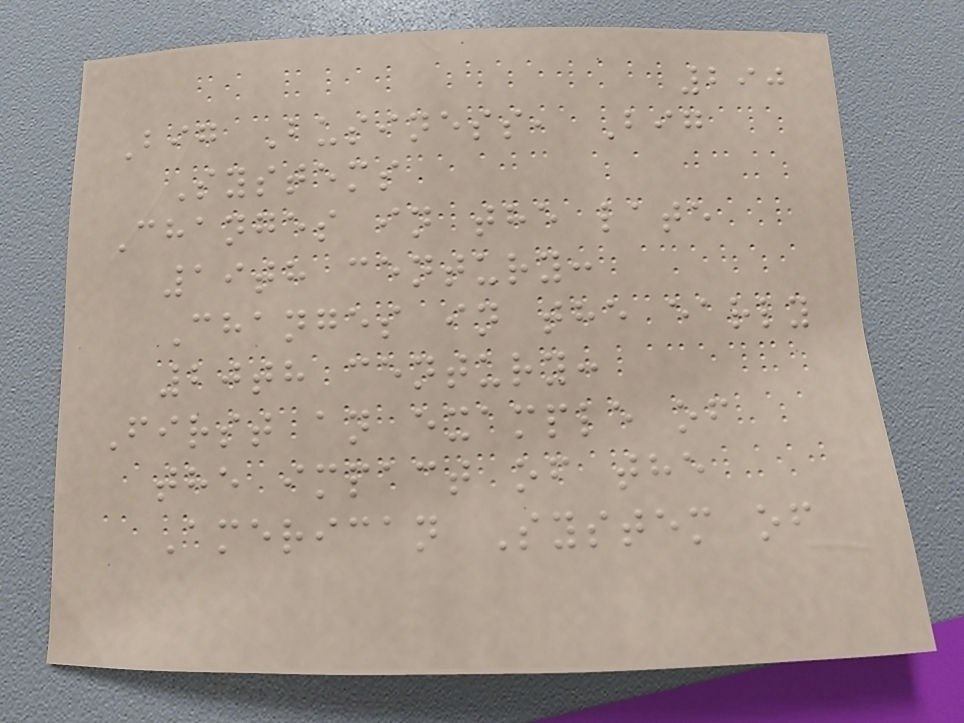290
Big Business, Big
Systems
Changes in the late
19th century:
Changes in the early
20th century:
First an example of
the impact of the
American System of
